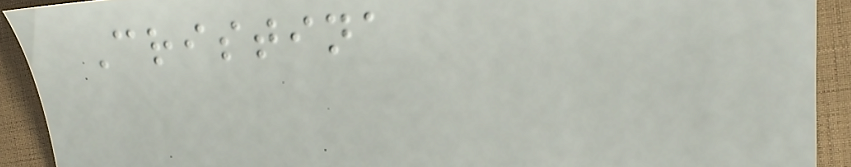Cristina
